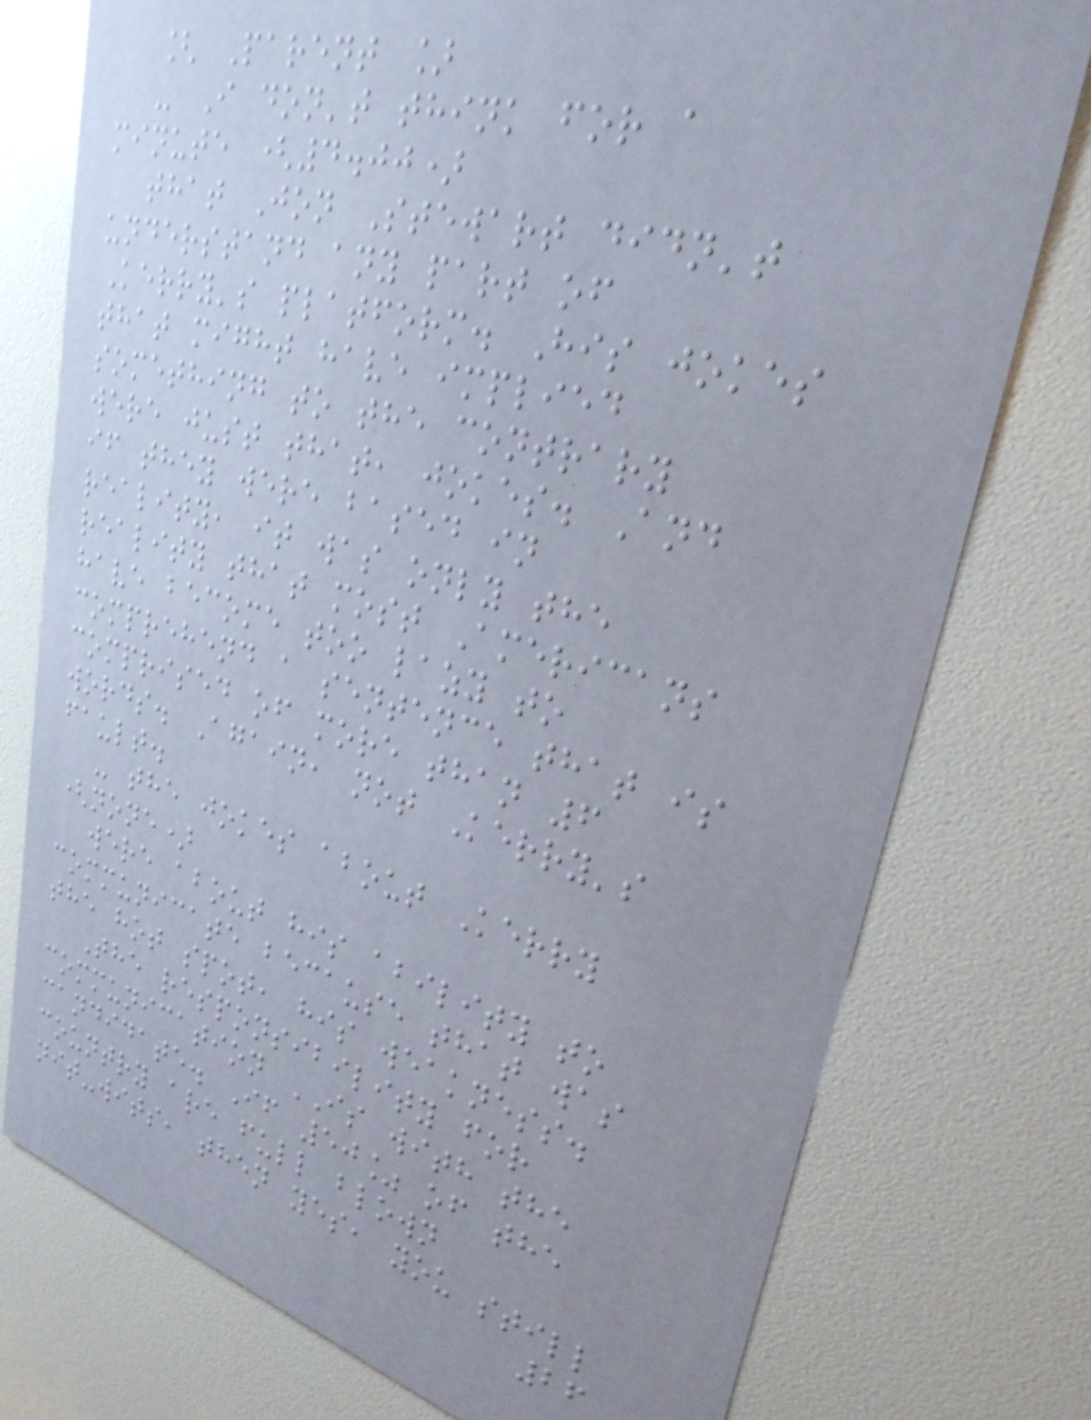[ Parent ]
- I don't think for a
minute (4.00)
that Jon Stewart didn't
understand any part of
Kerry's platform. His jokes
that might have implied
something to the contrary
were just that, jokes. And
if they were based in
reality, it was only the
reality that most Americans
have become too lazy to
comprehend a sentence that is
comprised of more than 6
words. Again, not Kerry's
fault.
- the jokes about Kerry
(none)
were about his ability to
communicate because that was
the hot spot, his weakness.
The responsibility for
communication IS with the
candidate. If 50% of the
country are full blown
nit-wits, then yes, you still
26
